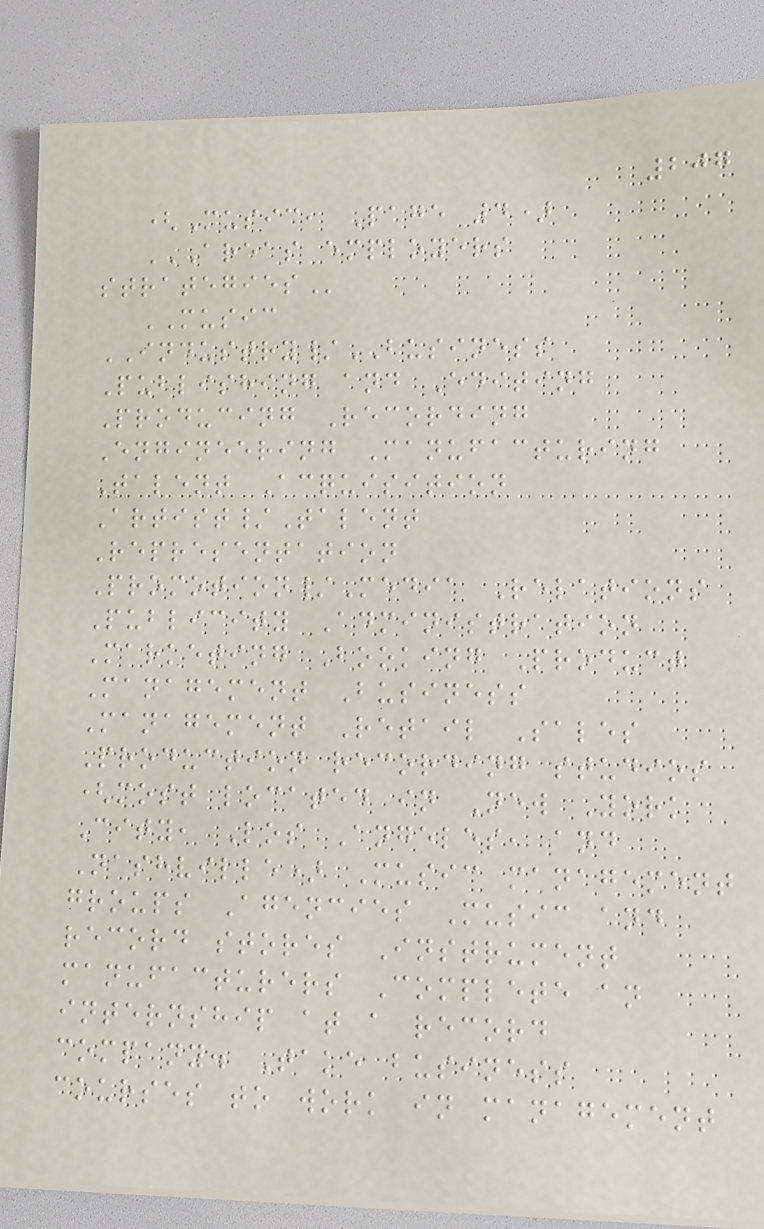207
(Music, Page 4)
AREAS EMPLOYERS
STRATEGIES
MUSIC
INDUSTRY/BUSINESS
Publishing and Editing
Producing Recording
Engineering Manufacturing
Talent Acquisition
Artist/Talent
Representation
Promotion/Media Relations
Publicity Administration
Marketing Booking Product
Management Business
Management Retail Sales
Production recording studios
(most located in New York
City, Los Angeles, and
Nashville) Music management
groups Agencies Music and
record stores Instrument
manufacturers Complete an
internship at a record
company. Take business
courses to work in management
